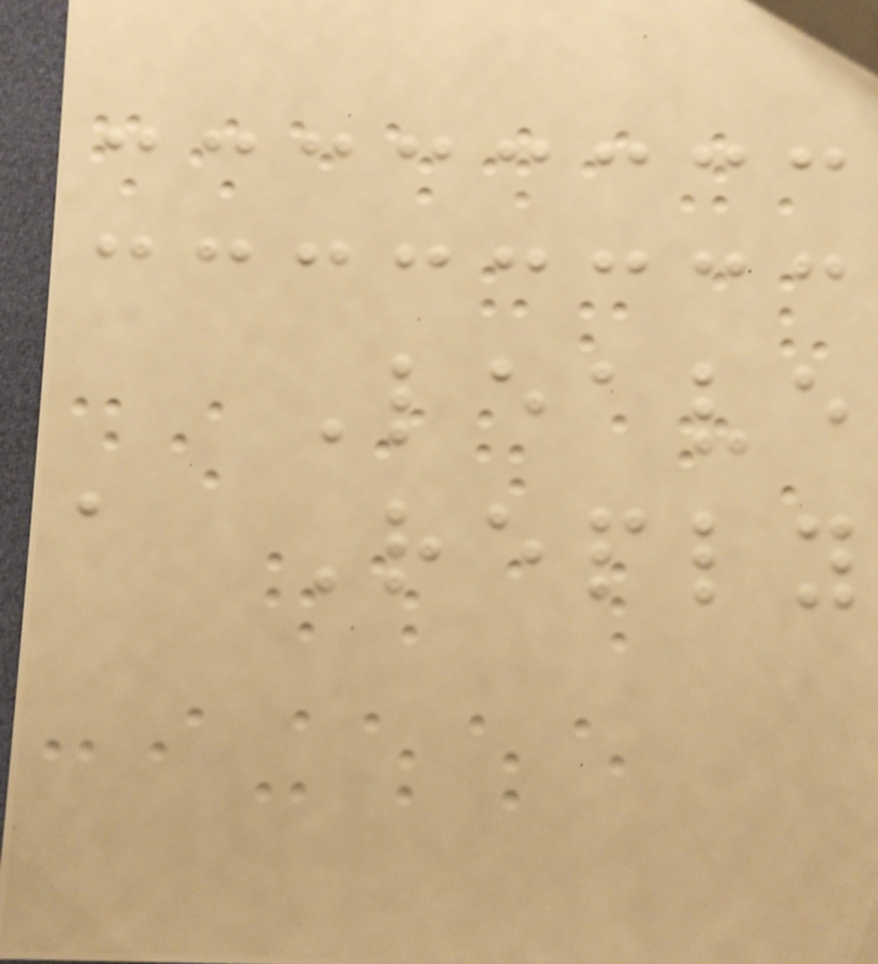Leave
a Reply
